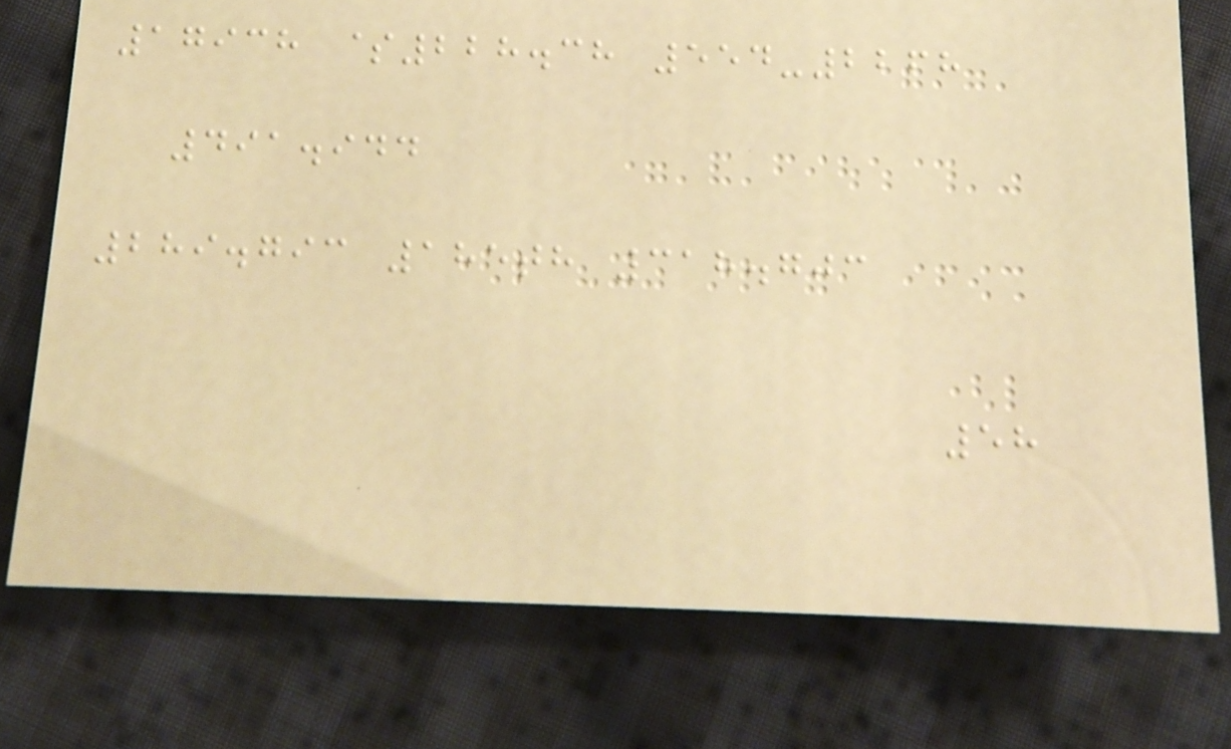17938 $228.38 554-2268
491.944
289.793 185th 318.703
58
